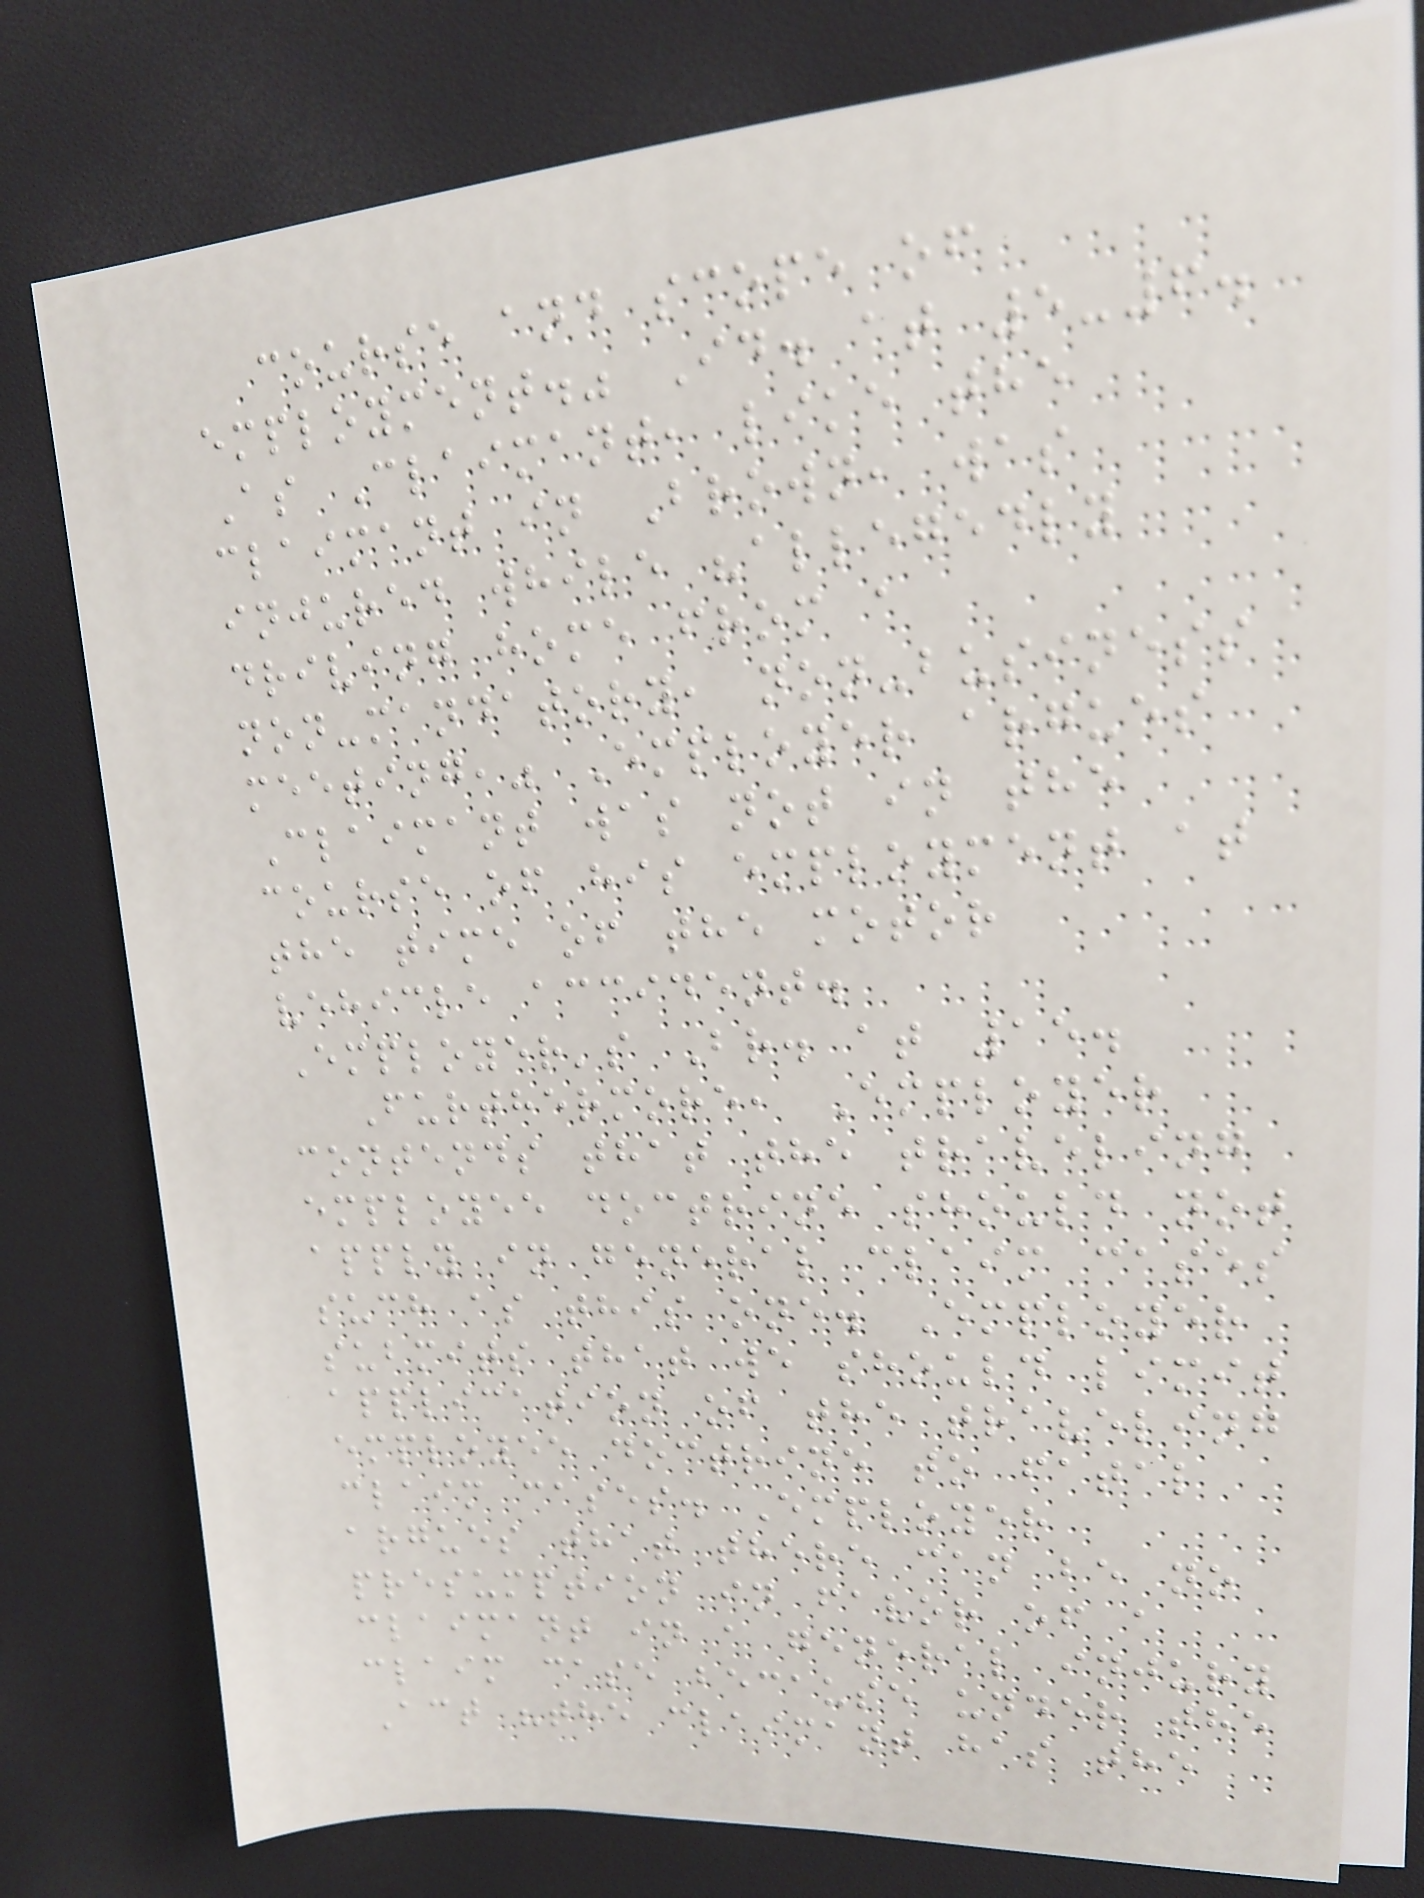course and scope of
employment." Id. at 5-6.
As Claimant, like the
claimant in Brown, was
injured while "allegedly
driving home from a
non-mandatory, non-business
meeting," Employer argues
Claimant was not in the
course of his employment at
the time of the motor
vehicle accident.
Employer's Br. at 15.
Furthermore, Employer
contends that the traveling
employee doctrine should not
apply in general claim cases
such as this one. Employer
submits that we should limit
application of the traveling
employee doctrine to fatal
claim cases. Employer
argues that there can be no
presumption in favor of a
claimant in a general injury
claim case because under the
Act "the claimant has the
